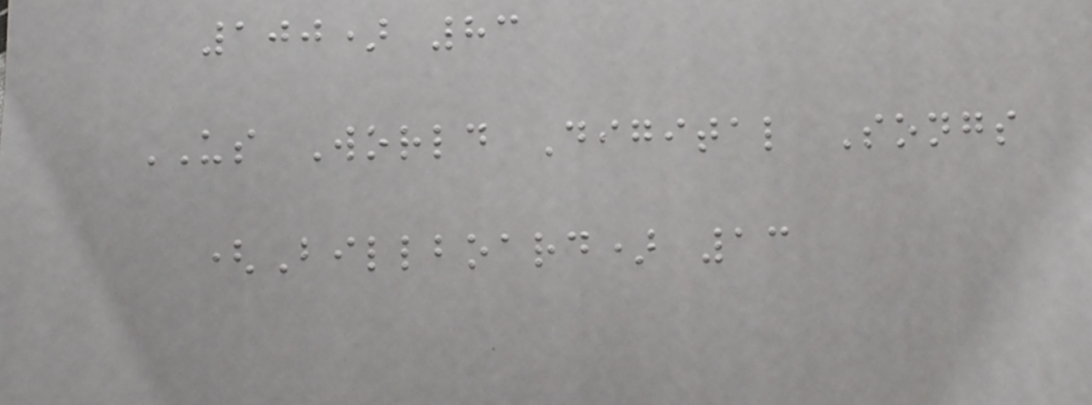100) 83
US World Digital Songs
(Billboard) 13
